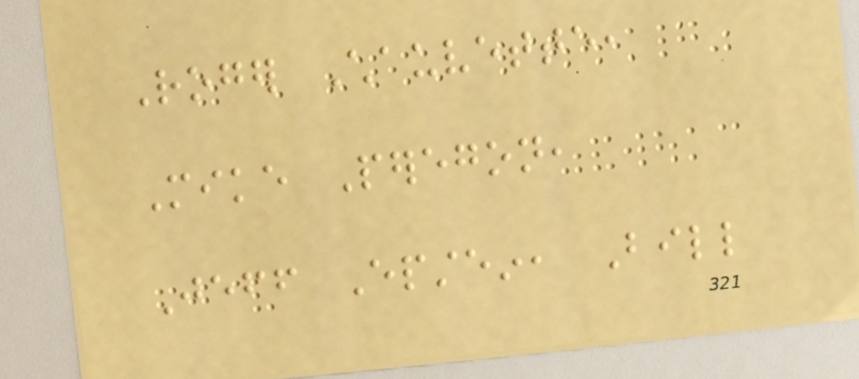Roger Chauvette,
Mike Peregon,
Jeff Epstein, Bill
